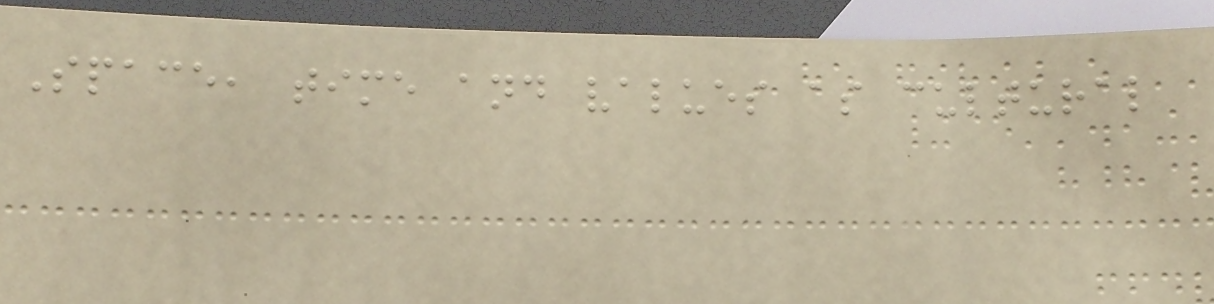Space, time and values as cultural
